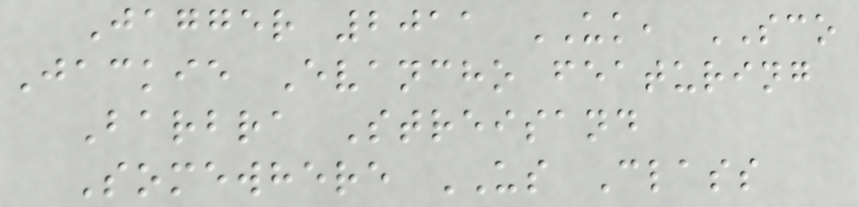Jagger 2011 UK, SCO
Jackie Evancho featuring
Barbra Streisand
Somewhere US Class
